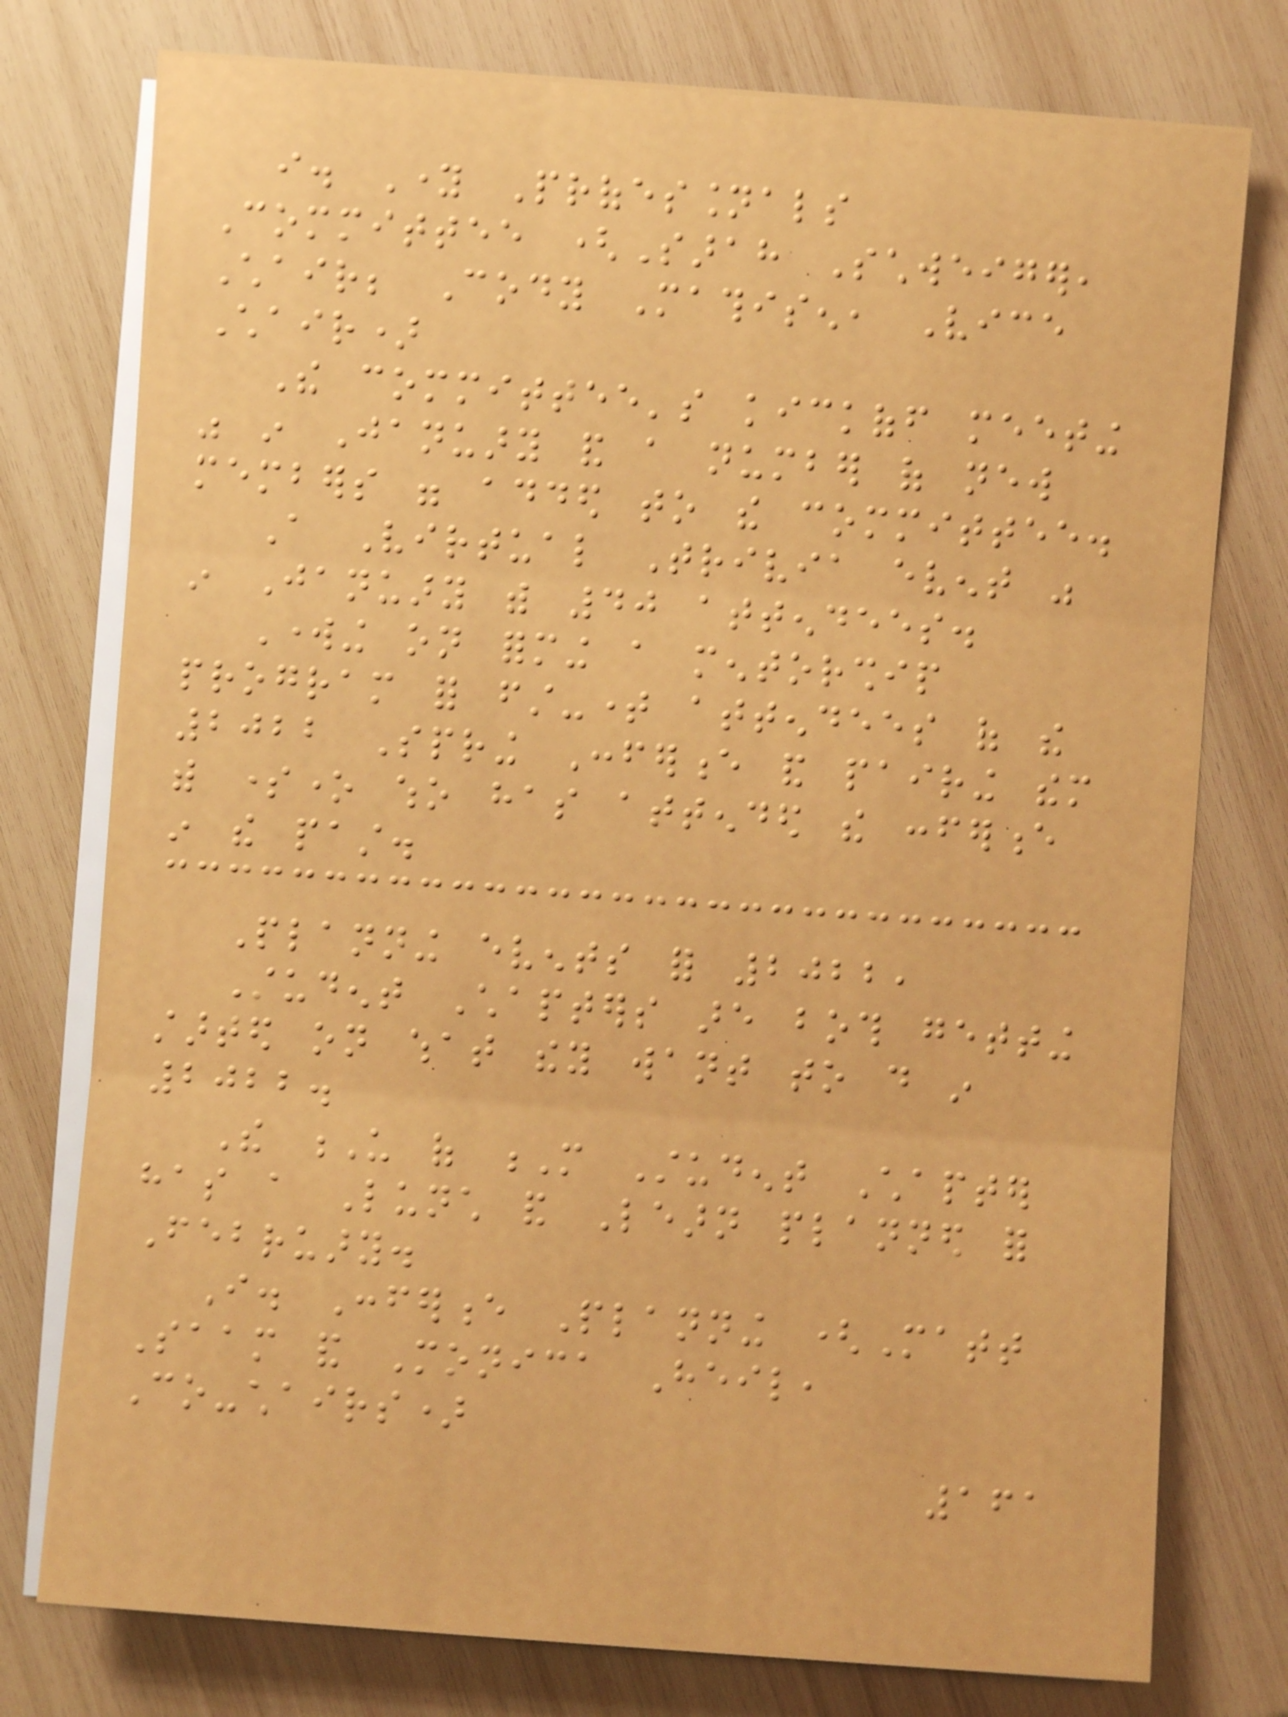i. Young Professionals
Committee (Sarah Schweiger,
Chair; Cody Mathisen, Vice
Chair)
The committee's kickoff meeting
was in January and a number of new
members were added to the committee.
A Virtual Trivia event was
in January with 40 attendees.
Working on forming a mentorship
program for first-time attendees of the
2022 Spring Conference and pairing them
with someone who has attended the conference
in the past.
Planning events for 2022,
Student Chapters are both getting
started on what they want to do in
2022.
The U of M Student Chapter
has a Lunch and Learn planned for
February.
I. Conference Planning (Matt
Saam and Monica Heil,
Co-chairs)
161
